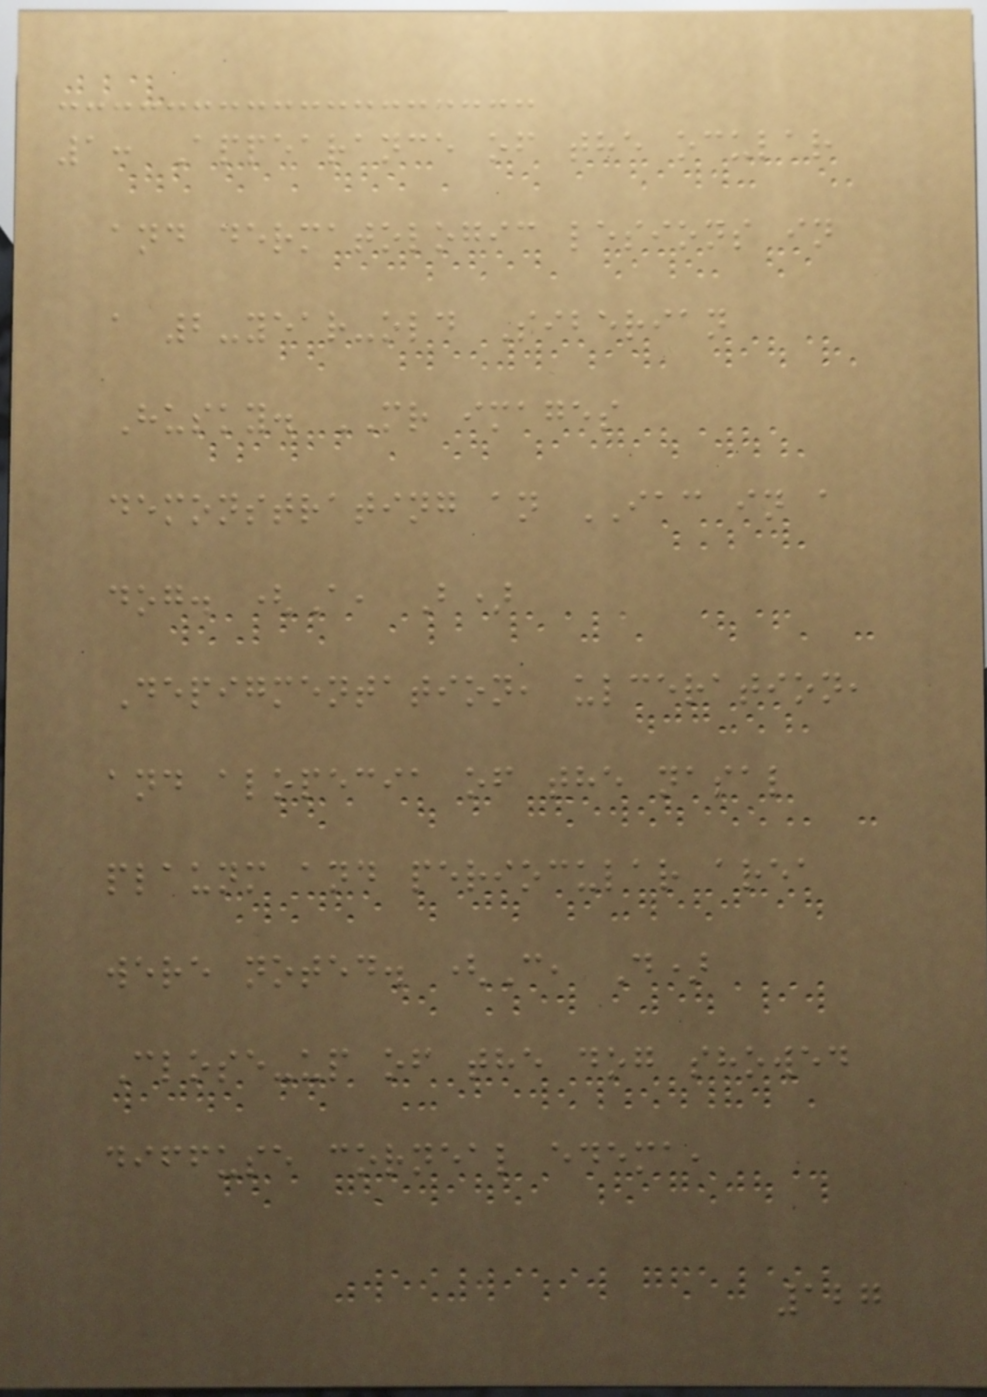1: Appearance of the ocular
and dermatologic lesions in
a 2-year-old Siberian
Husky. MR images
demonstrating an IAC in a
dog. (A, B)
Depigmentation, ulceration,
and alopecia of the nasal
plaunm and periocular area
were noted. (C, D)
Close-up of the dog showed
diffuse corneal edema,
127
